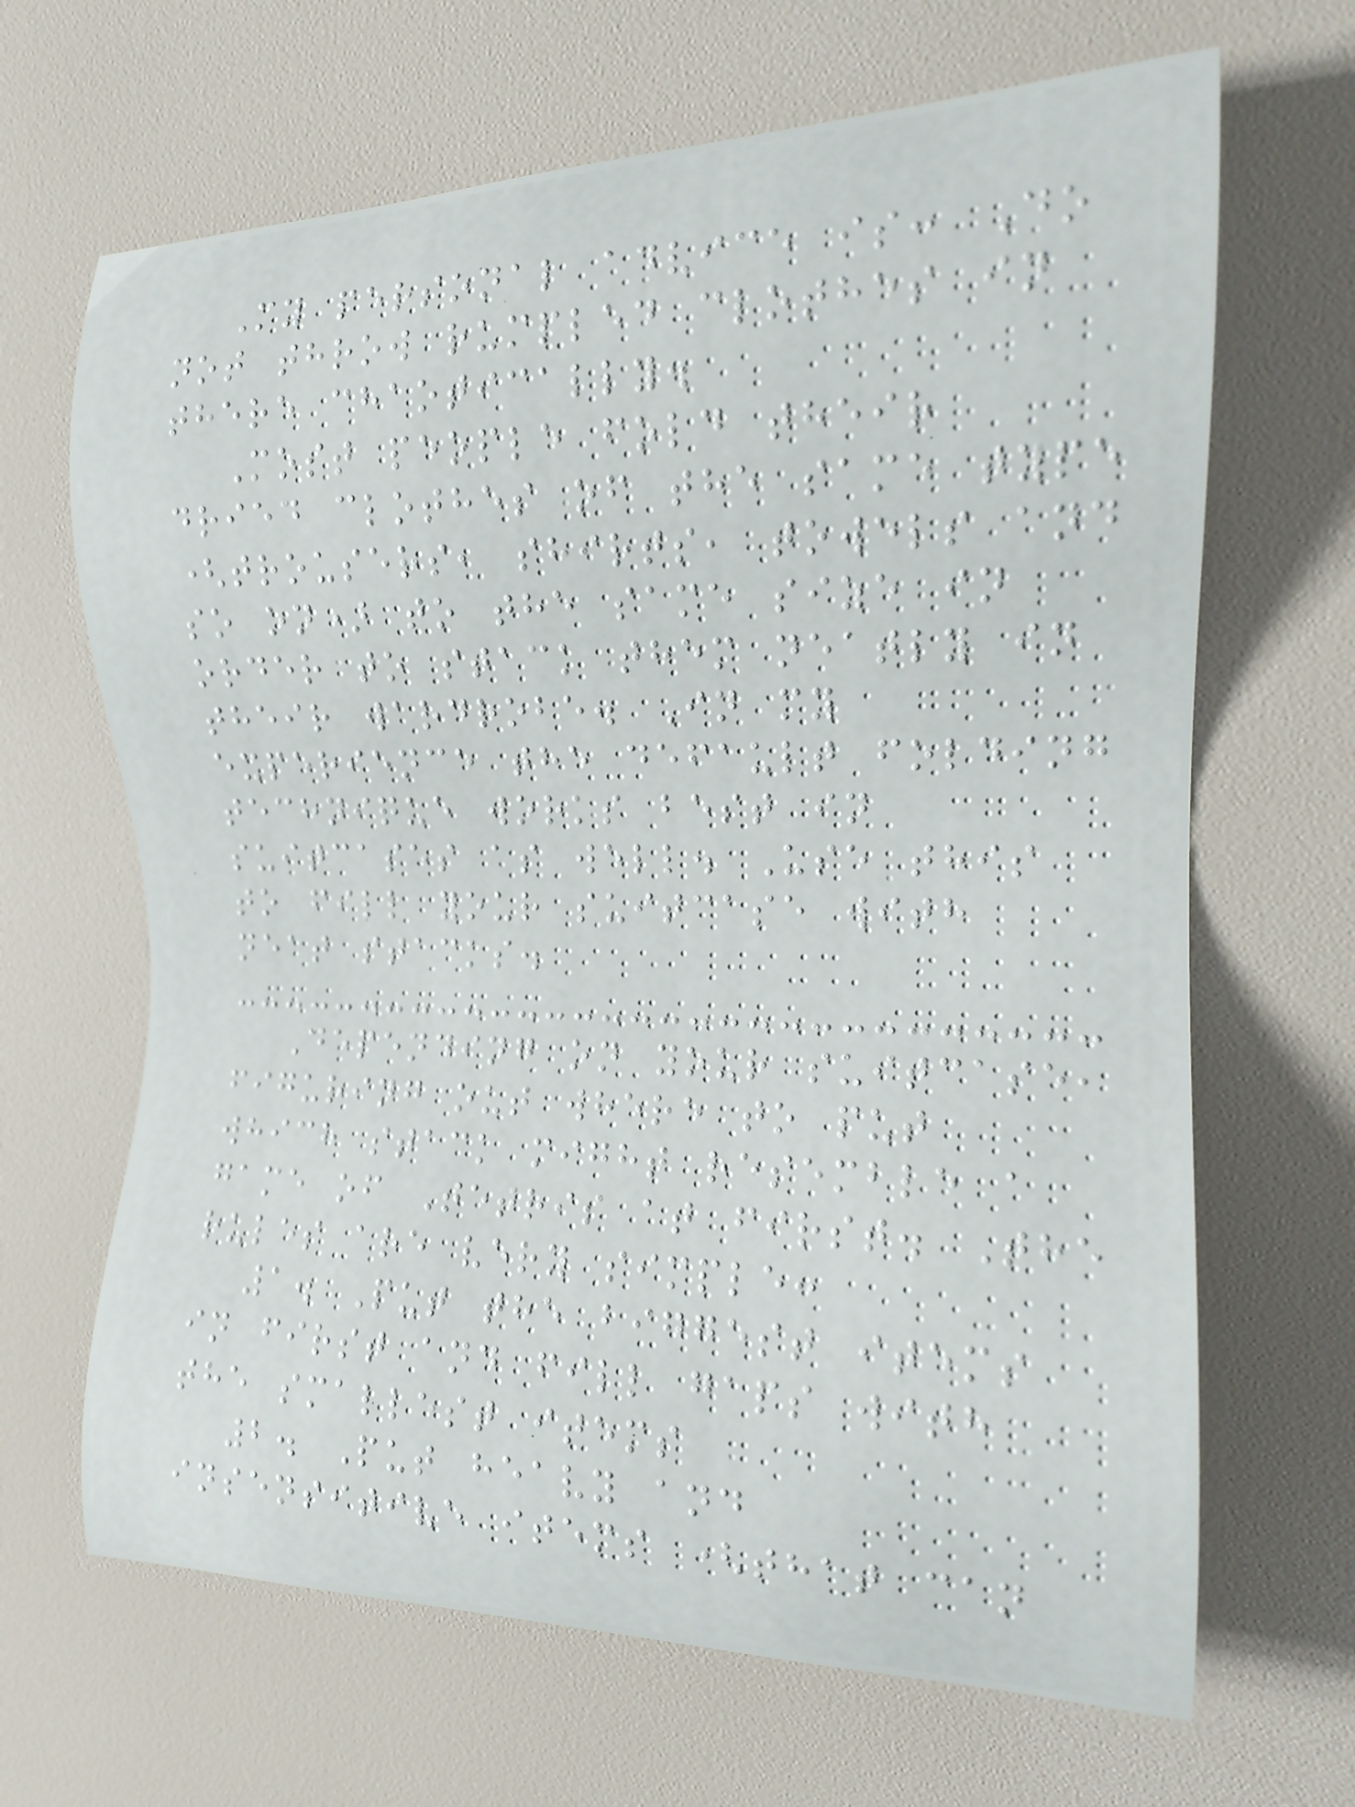My personal advice is: Do
not throw rumpled clothes in
there chaotically.
Most people fold their
dried clothes of the same type
(trousers, shirts, towels and
so on) to the same size in
order to stack them neatly in
their wardrobe. In my
experience the default folding
technique works best in
suitcases as well. Use this
to fill your suitcase with
neat stacks.
Depending on your suitcase,
figuring out where to put
which stack might resemble a
game of Tetris at first. The
rules are very simple:
1. Put the biggest items
in first and fill gaps with
the smallest items
2. Put heavy and
insensitive items (that can
